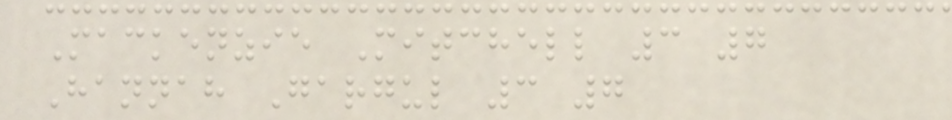Mackenzie Mitchell 3 7
Hannah Gargul 3 7
